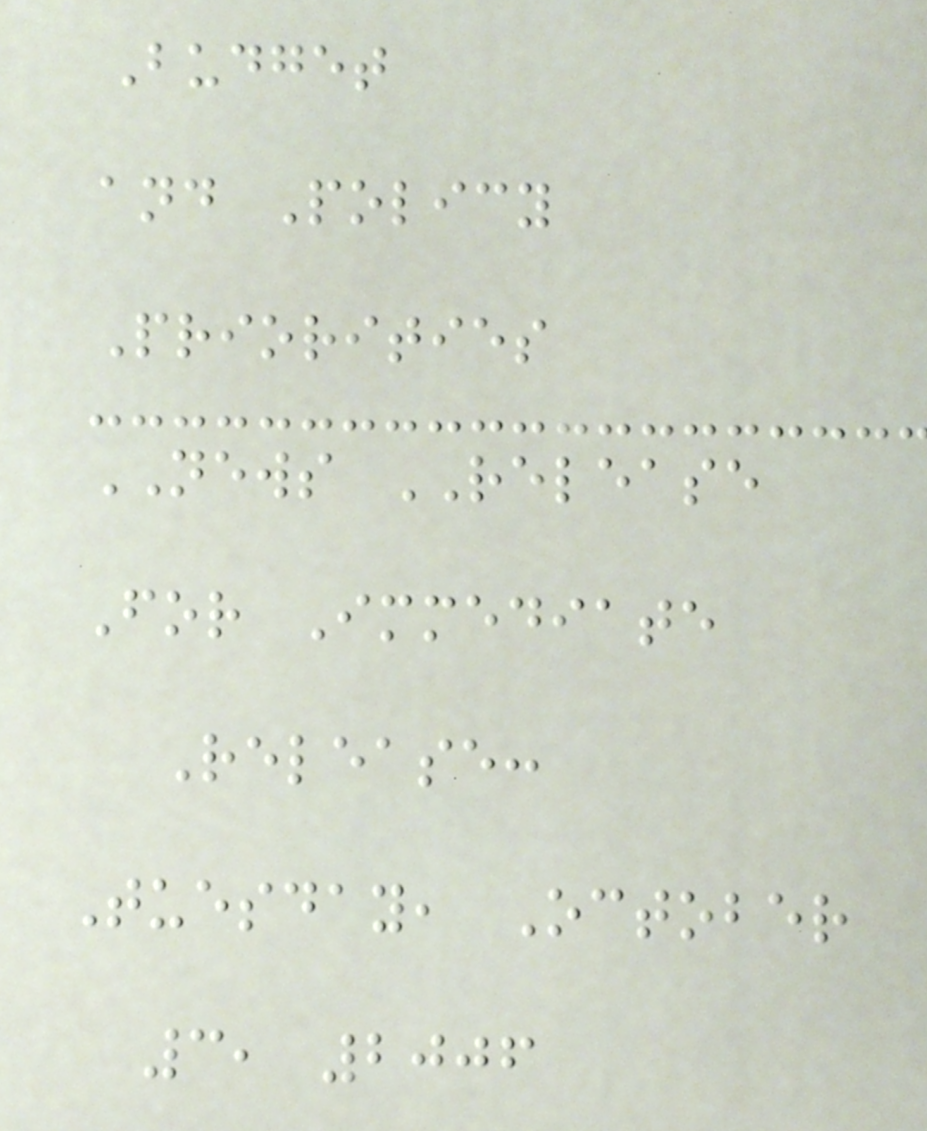Budget
and Policy
Priorities
NEWS RELEASE
For Immediate
Release:
Tuesday, October
3, 2006
